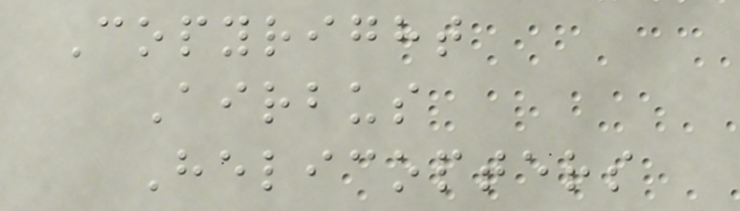Copyright
Airbus
Helicopters
